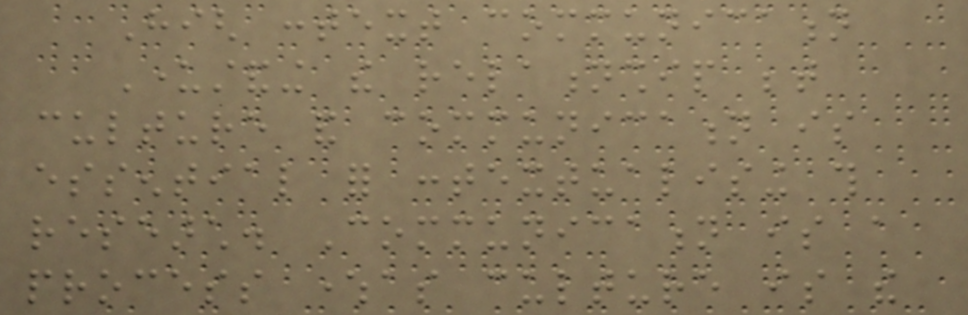High context communication
Understanding the relationship between
culture and communication is
essential for contextualising this
research. Communication is a
process whereas culture is the
